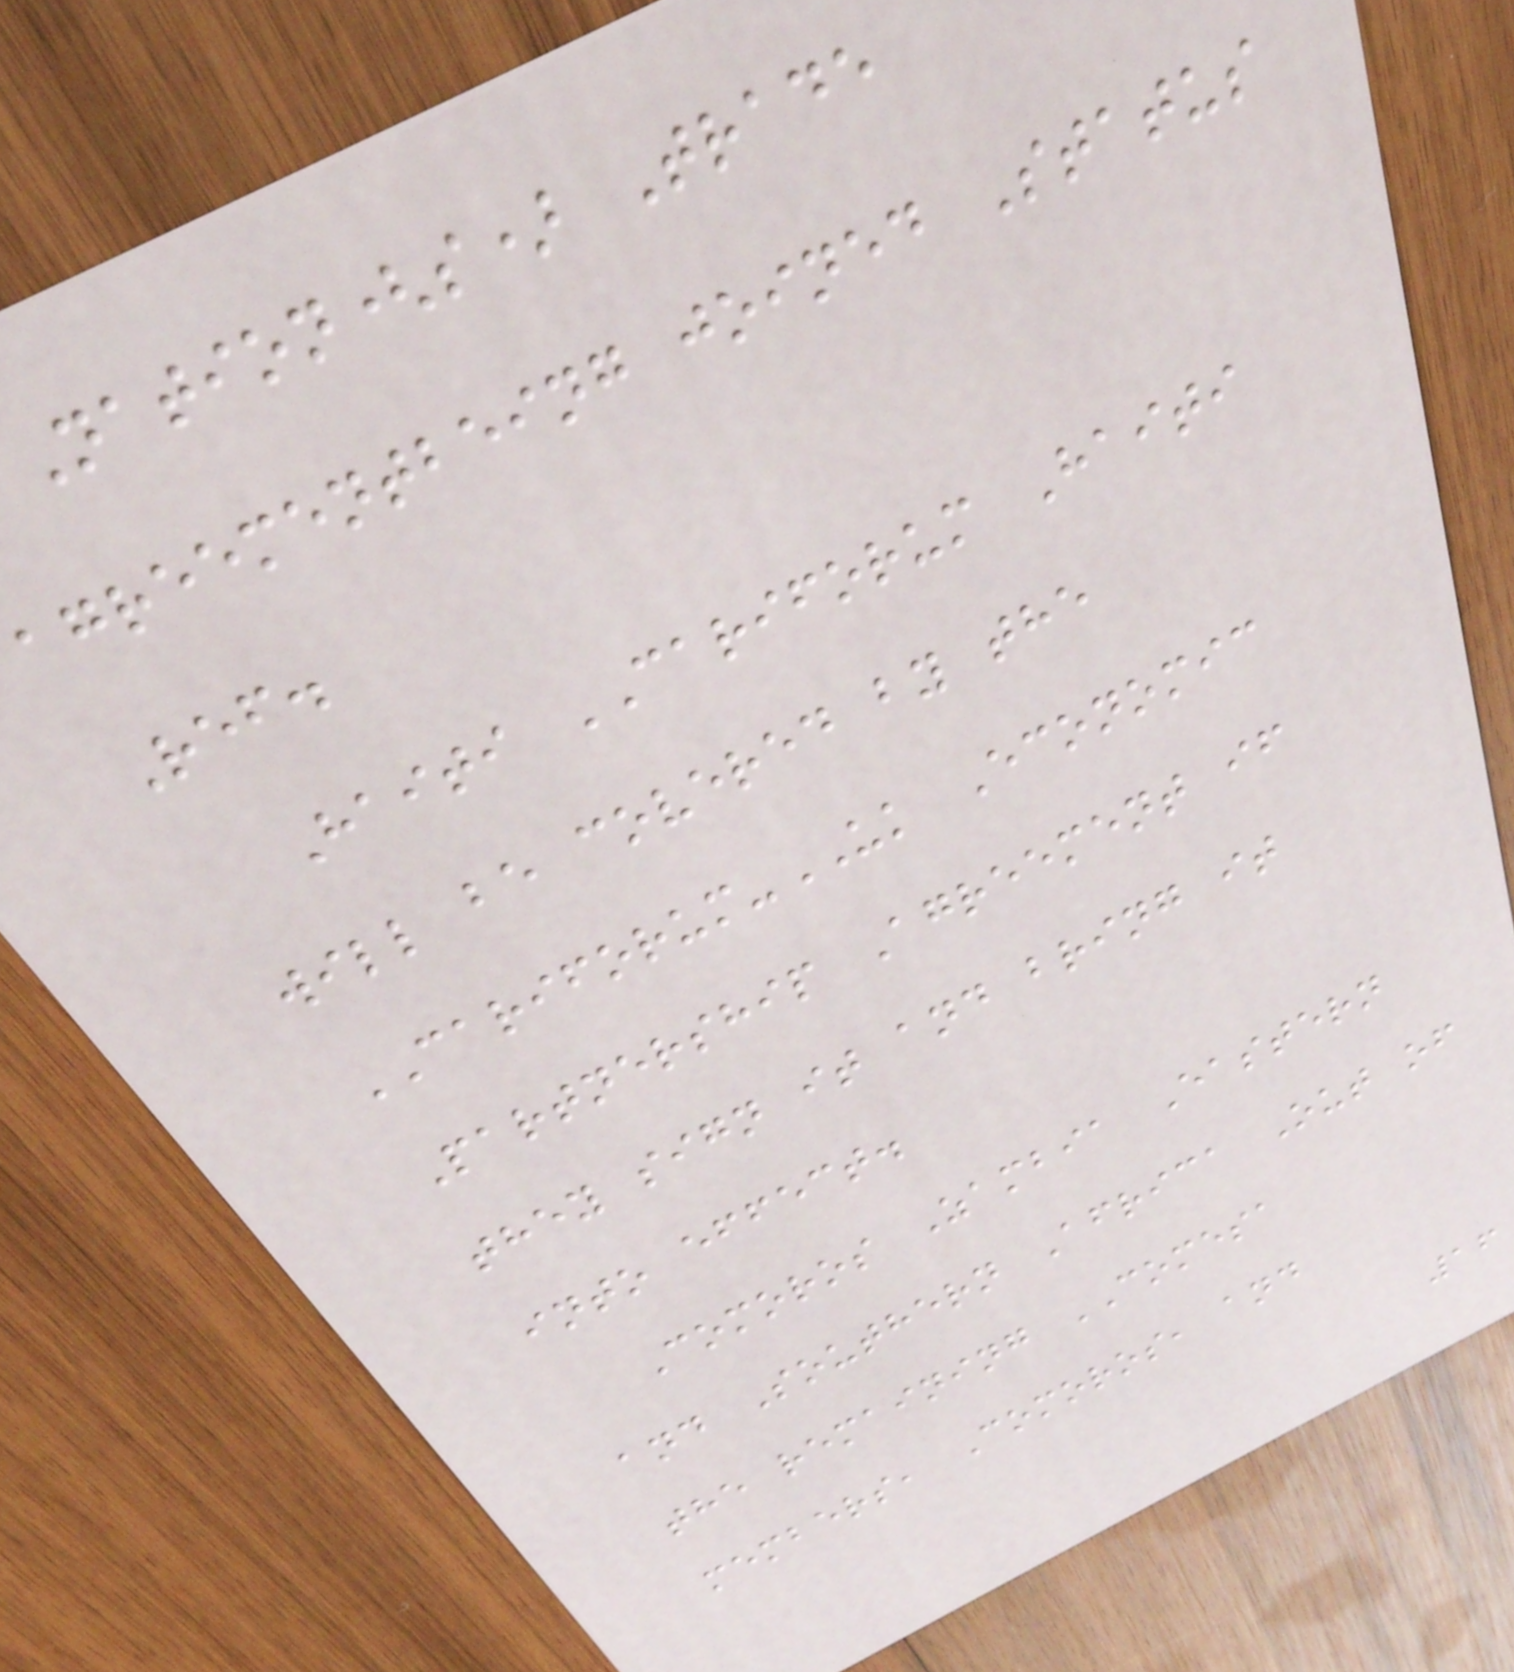Nation(s) Trade
agreementbeing joined Status
Ref.
Haiti CARIFORUM Haiti
will be covered by the
CARIFORUM-UK Economic
Partnership Agreement if
they sign it and bring it
into effect.
Comoros Zambia Eastern
and Southern Africa Out of
the remaining COMESA
members, Comoros, and
16
